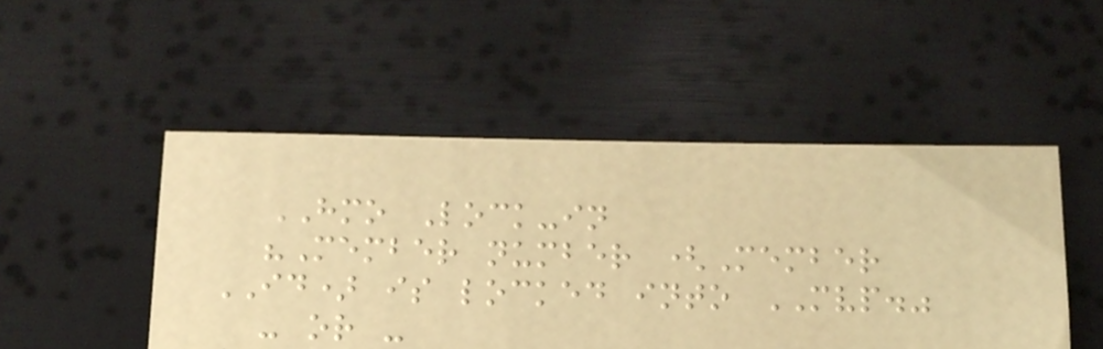HMO Lock-in
"Member number (Member
ID) is locked into MVP."
- or -
